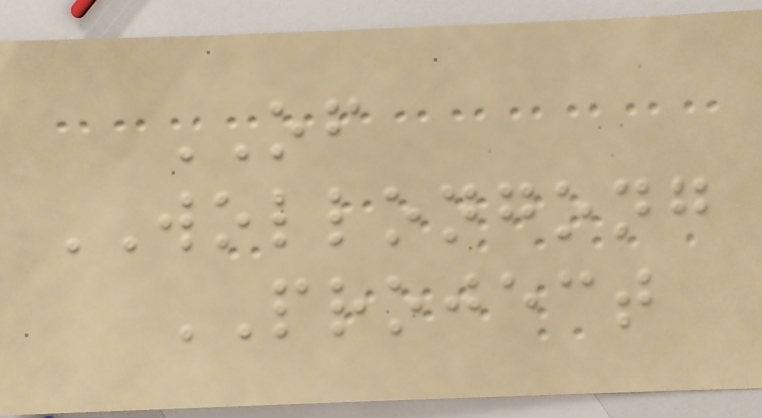OF
WOLLONGONG
PROJECT
